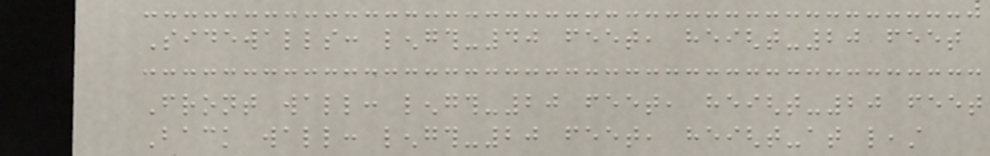Sidewalls: length-40 feet, height-20 feet
Front wall: length-20 feet, height-20 feet
Back wall: length-20 feet, height-at least
